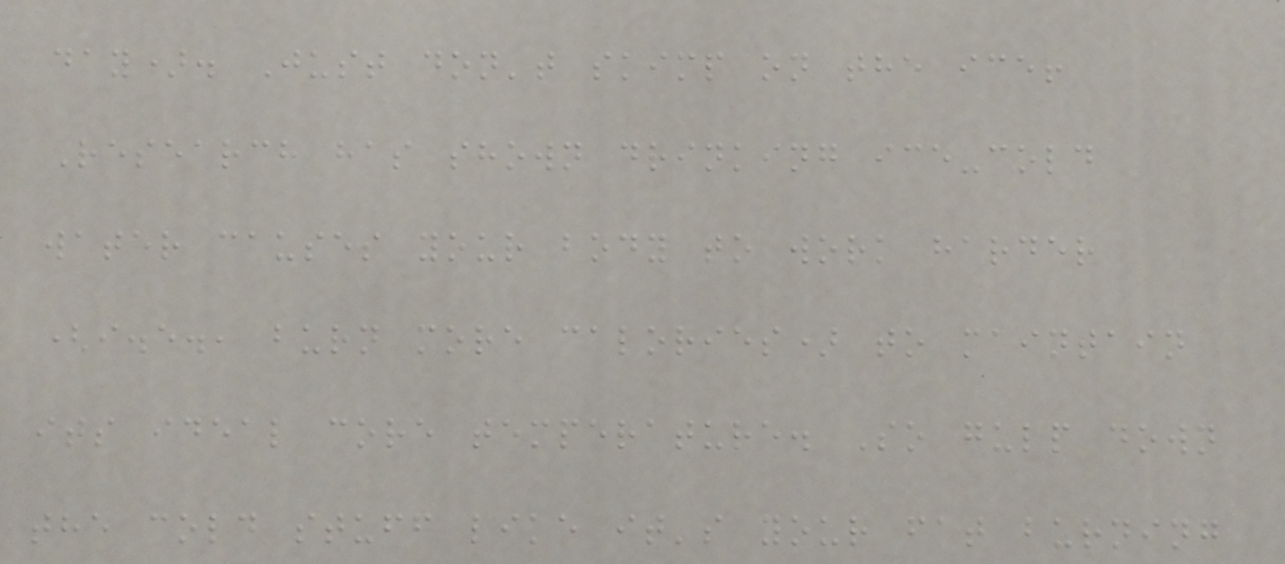day). Just don't skimp on the ice!
Research has shown drinking ice-cold
water causes your body to work harder
(i.e., burn more calories) to maintain
its ideal core temperature. So gulp down
the cold stuff like it's your fat burning
